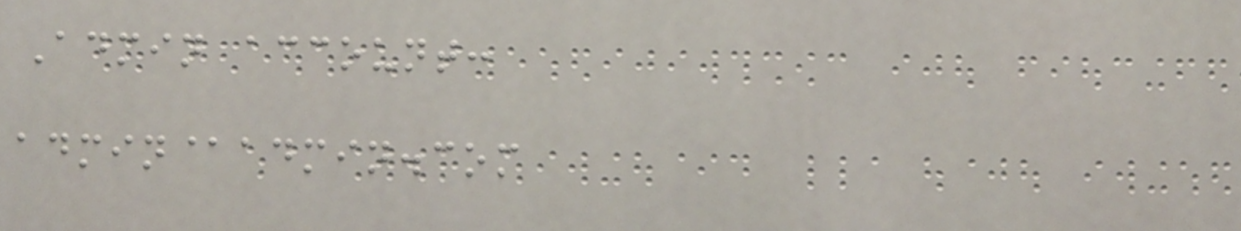Admin account:
admin@admin.com
